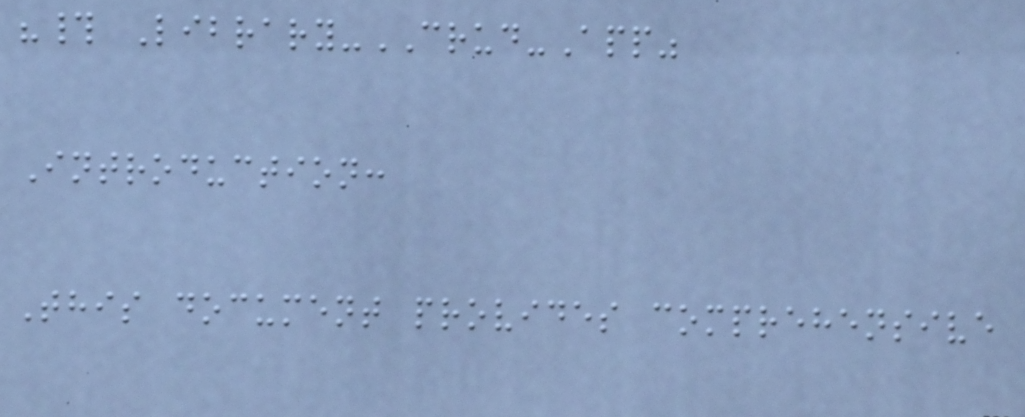"# Library-CRUD-App"
Introduction:
This document provides comprehensive
